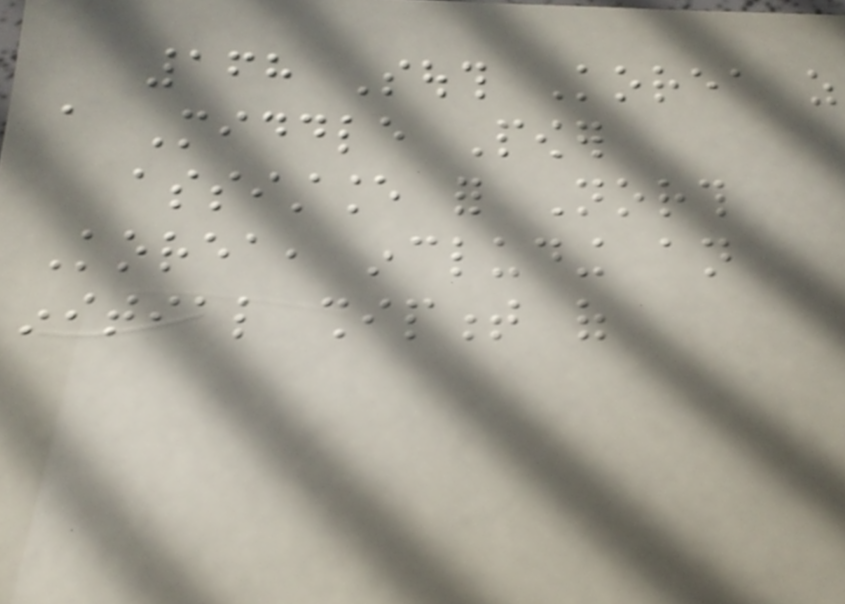168 South Korea as
a Middle Power
assistance for North
Korea, including an
initial shipment of
